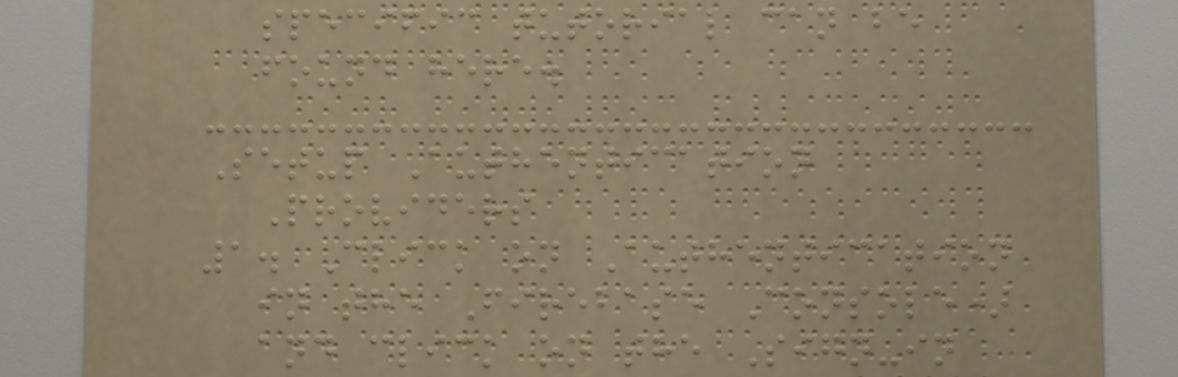specific tutorial can be
found here.
Setup Authentication
Providers
1. Click on Authentication
in the Firebase Console)
and click on the Sign-in
